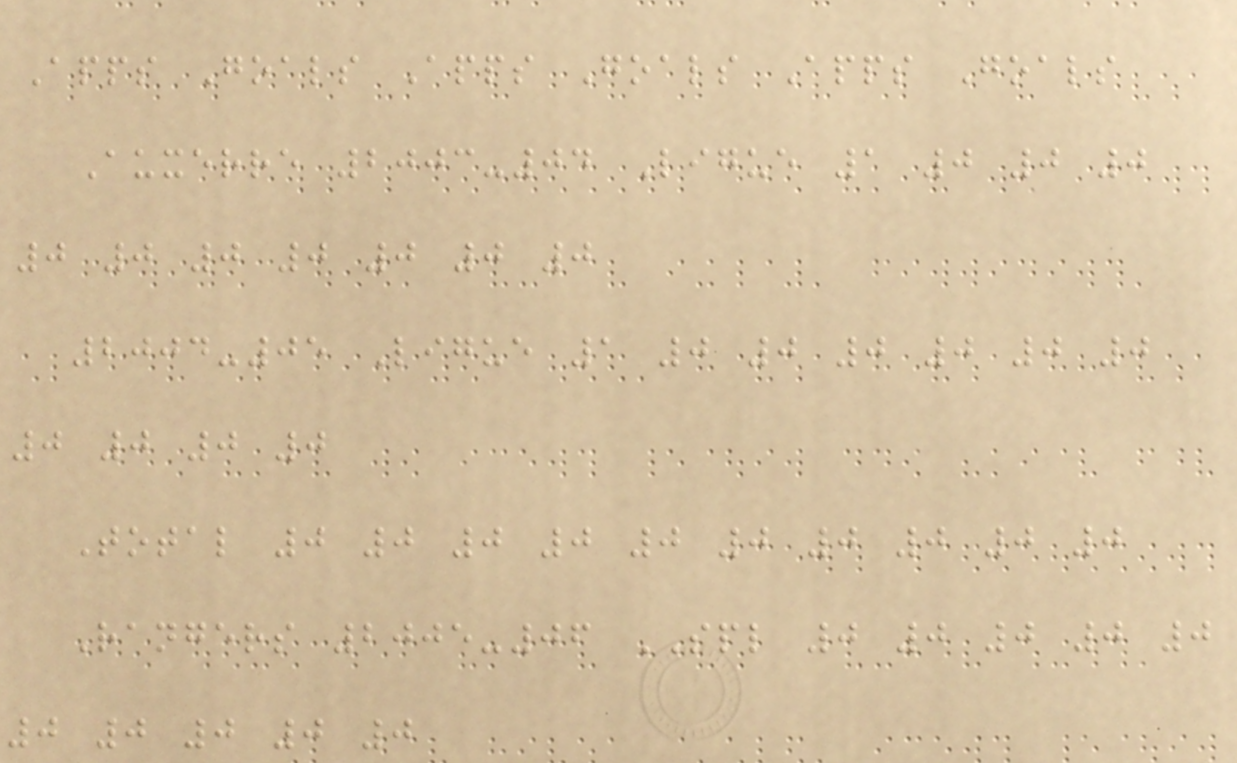Apps Goals Apps Goals Apps Goals
Auxerre 2003-04 Ligue 1 0 0 0
0 0 0 0 0 0 0
2004-05 Ligue 1 0 0 0 0 0 0
0 0 0 0
Total 0 0 0 0 0 0 0 0 0 0
Rangers 2005-06 SPL 0 0 0 0 0
0 0 0 0 0
